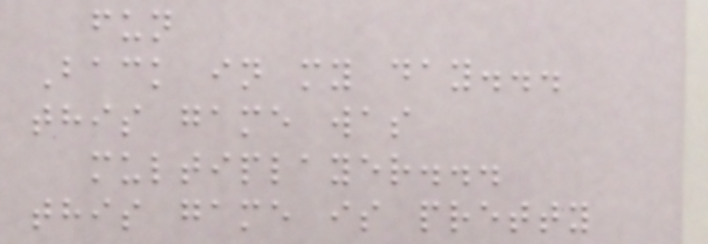fun
Back in my day...
this game was
multiplayer...
this game is pretty
